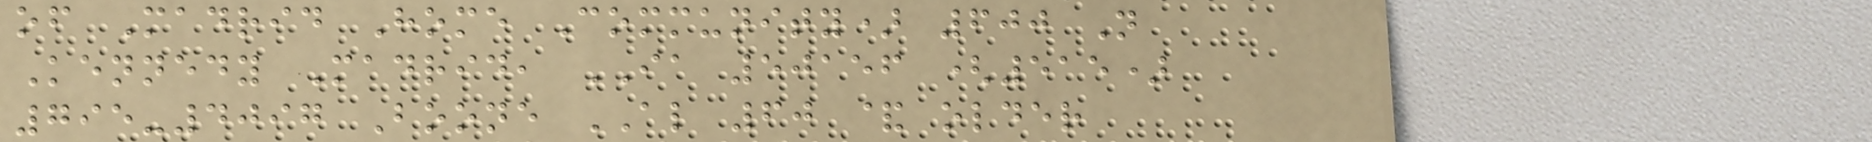of Madrid Home Community) 600 N
Kennedy Madrid, IA 50156 (515)
795-4097 Boone AL 60 & older
